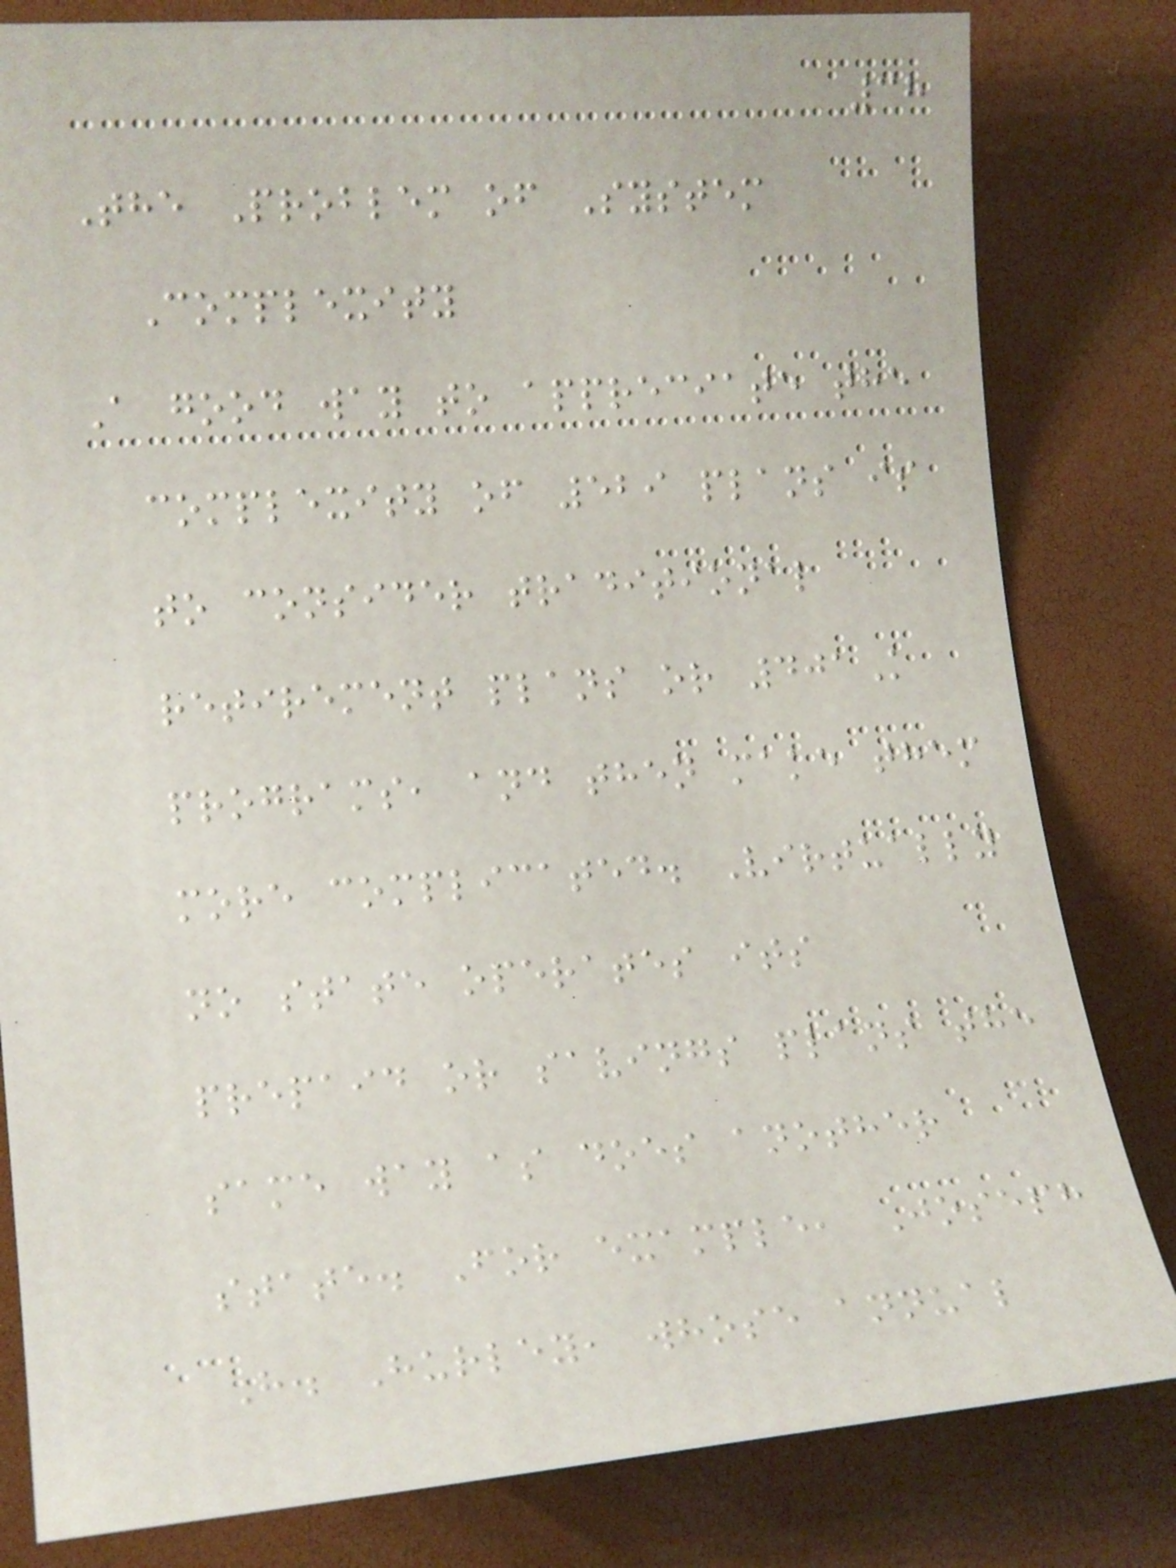38
The Problem of System
Complexity
A good way to appreciate the
complexity of 529 plans is
to consider traditional
retirement plans or 401K
programs, and then make them
more complicated. Virtually
no state operates its
prepaid or savings plans the
same way as does another
state. For example, Joseph
H. Hurley, whose annual
